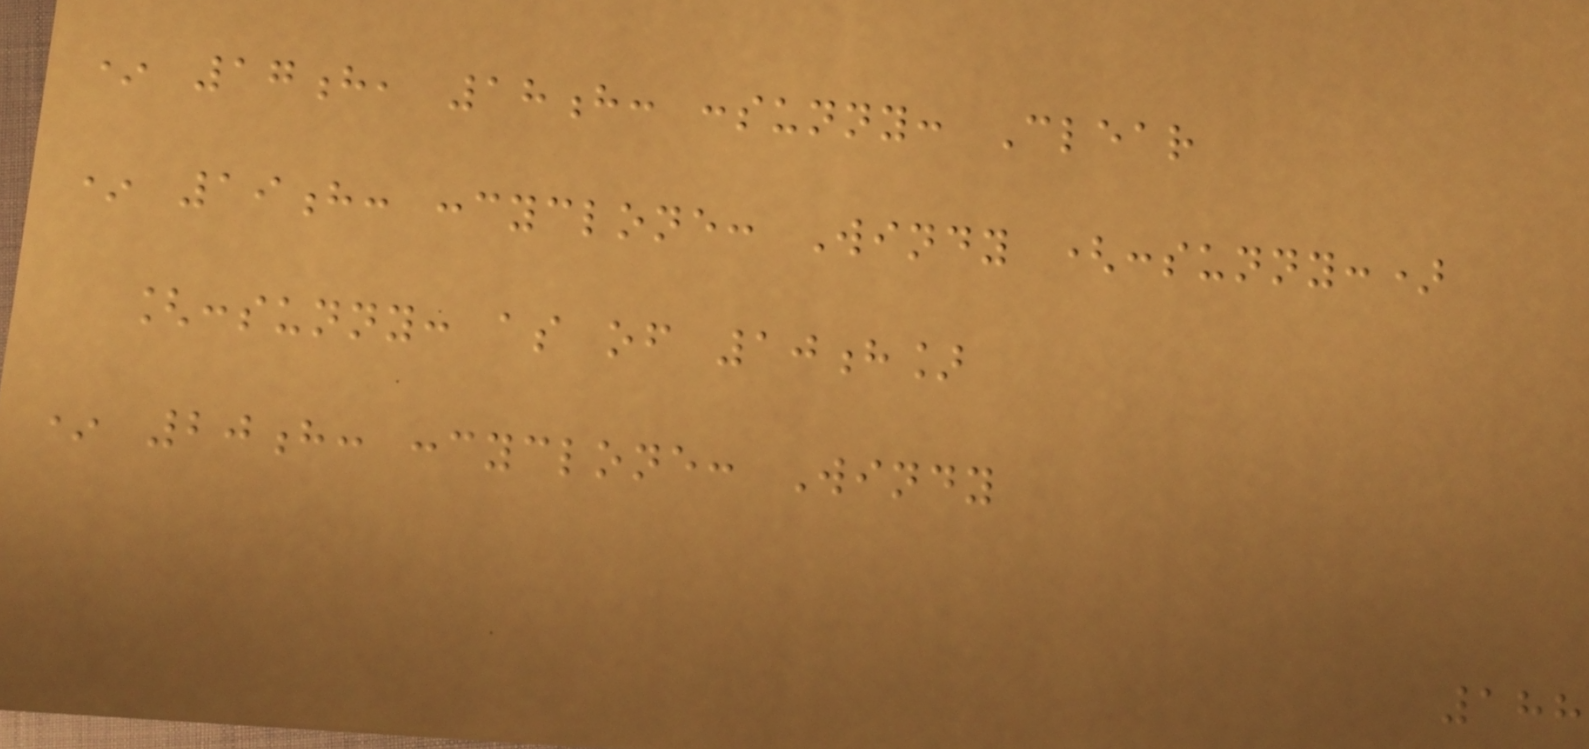* 17h, 18h: :sunny: Clear
* 19h: :cyclone: Windy (:sunny:)
[:sunny: as of 10h]
* 20h: :cyclone: Windy
188
